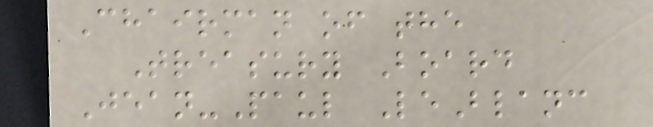Chairman of the
Treasury Board
Jean-Paul LeBlanc
